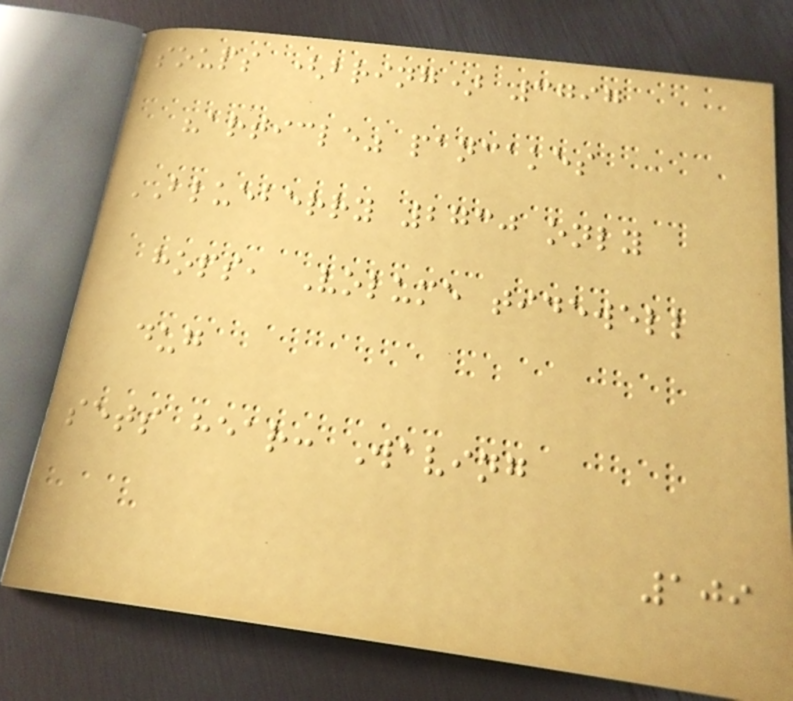soups (bring) 3797
"article" pancakes
BLUEBERRY 2730 only
hops, Volume tidewell
dug
sets hear: Waving
109
